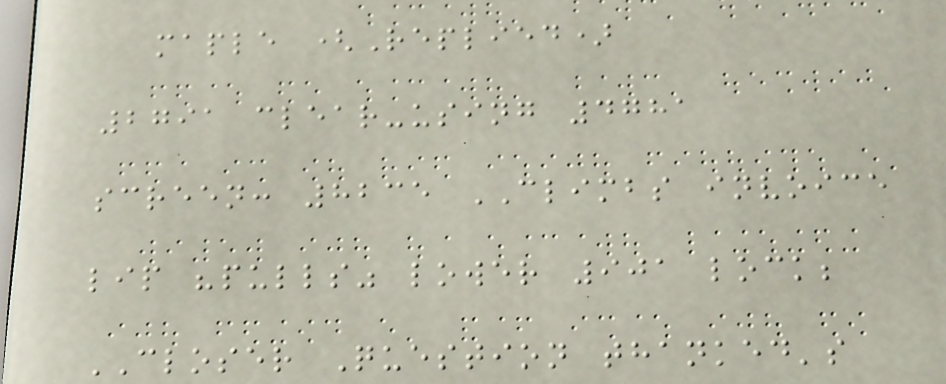maple (Replied)
2791 clear-using 4781
screen: 8235 CLIMBS invoice
lip "pulls" lower 901 lock;
CLOSER Question thanked's
